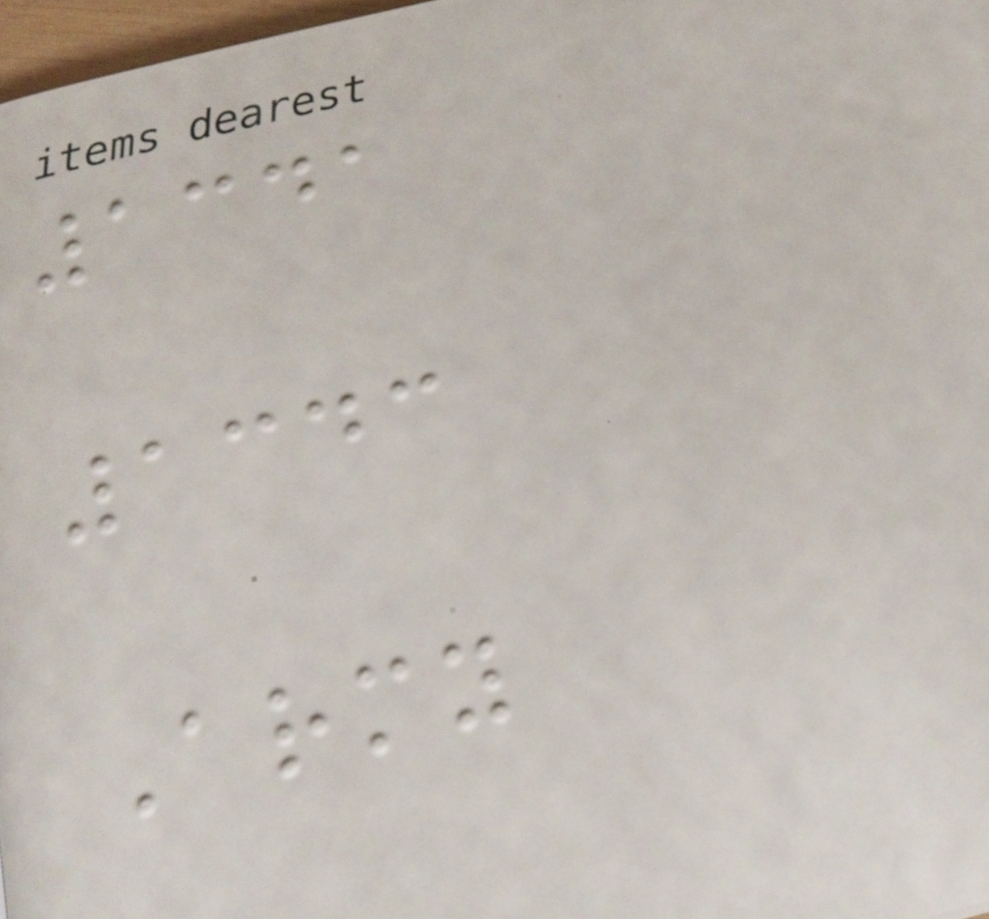1341
1343
Army
